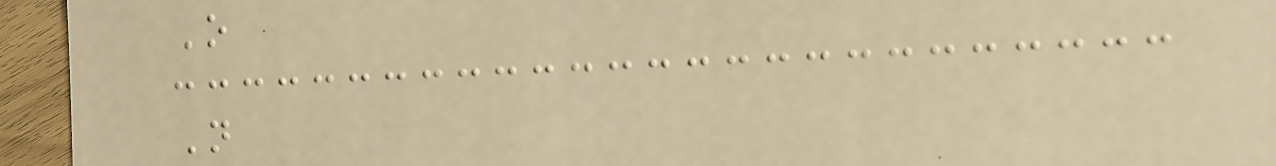O
N
